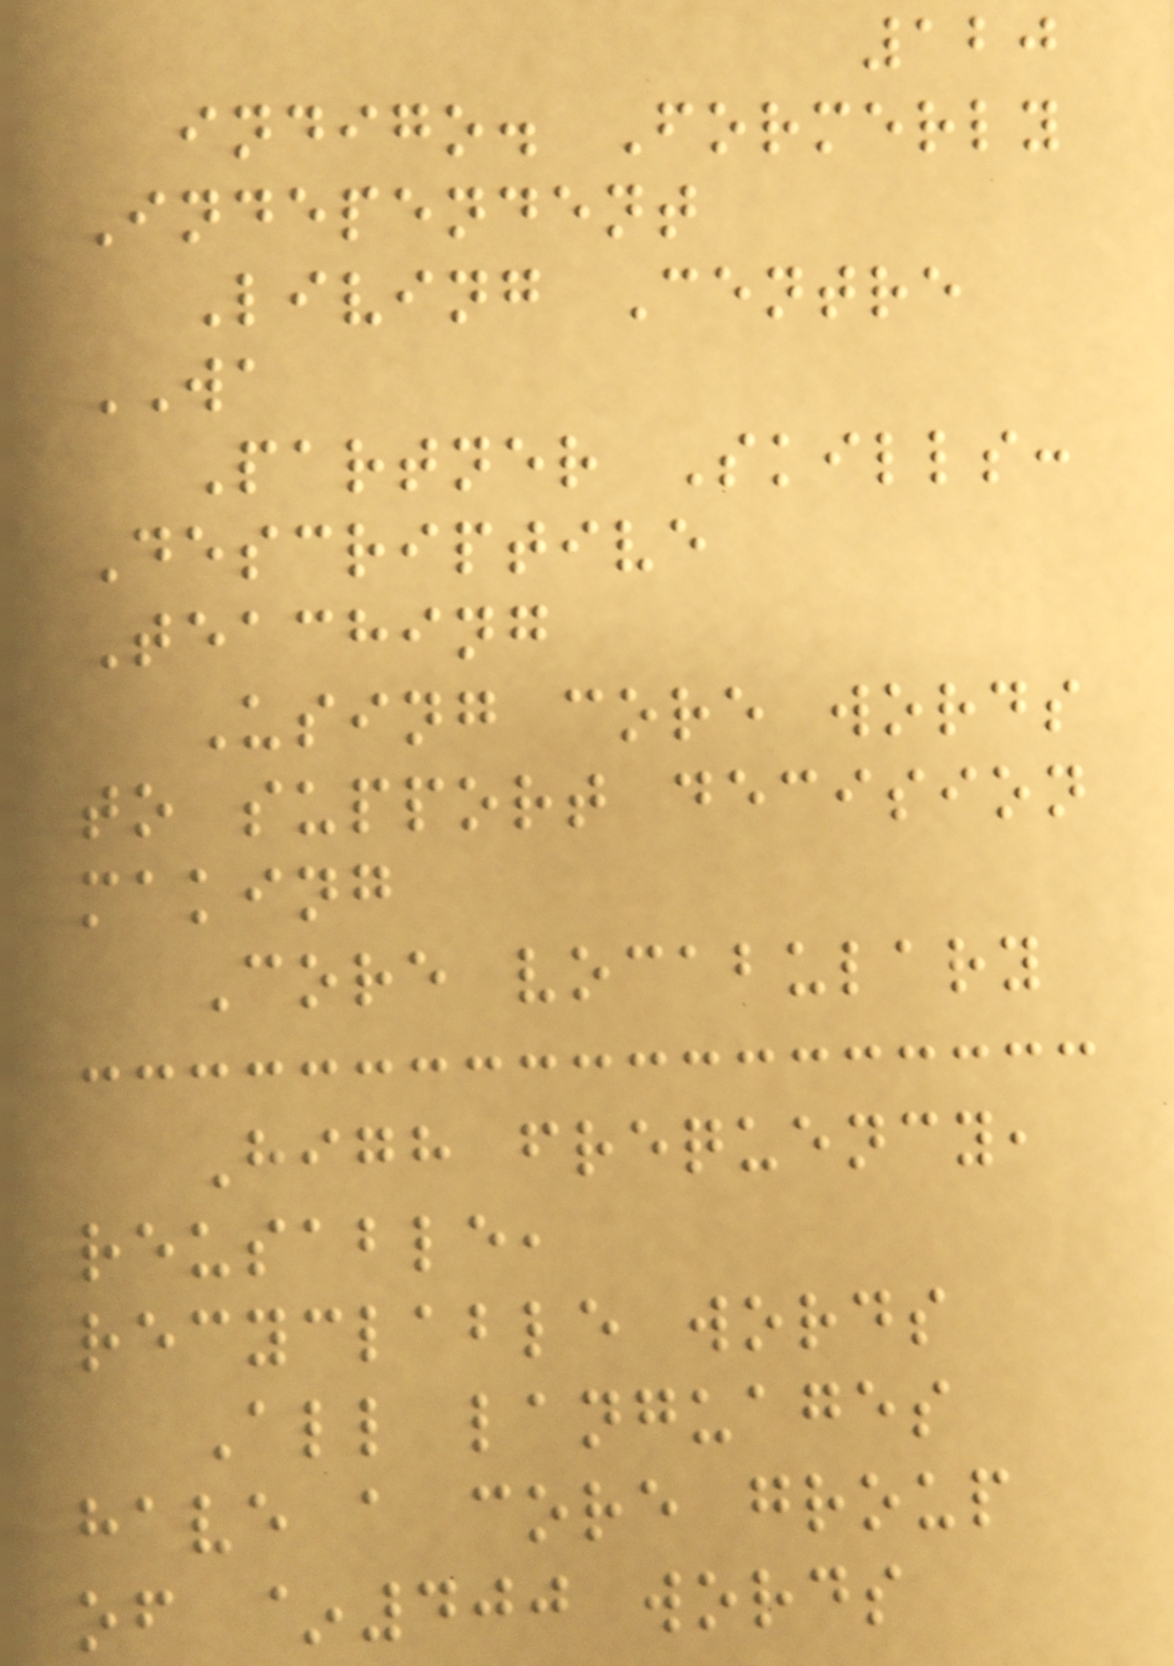120
indigo. Formerly
Independent
Living Centre
WA
Partner Skills:
Descriptive
Teaching
Using core words
to support decision
making
Core vocabulary
High frequency,
reusable,
recyclable words
All languages
have a core group
of ~400 words
